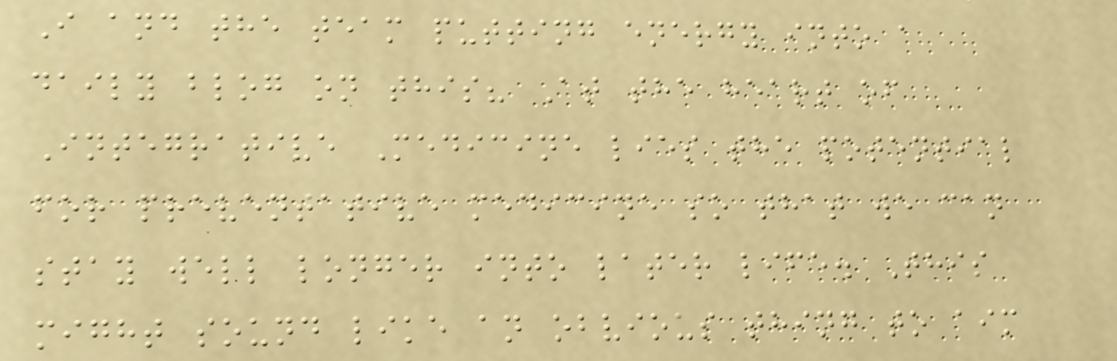I and the team putting energy into a
daily blog on this? At the heart of
Integrative Medicine lies the potential
for preventative medicine so that we can
stay well longer into later life. This
might sound like an obvious thing to aim
